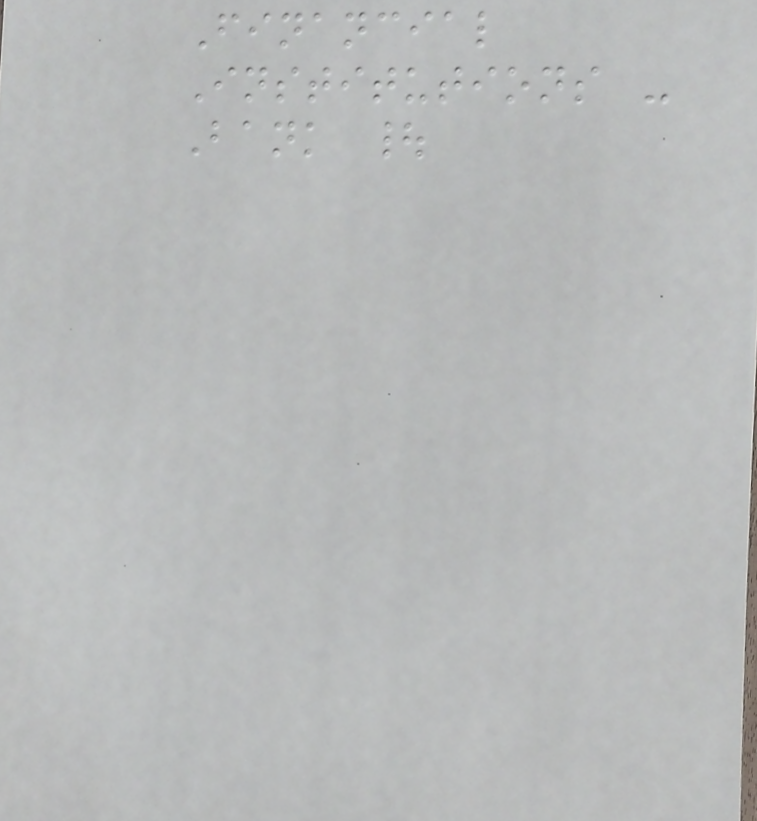Financial
Institutions -
Bank |
